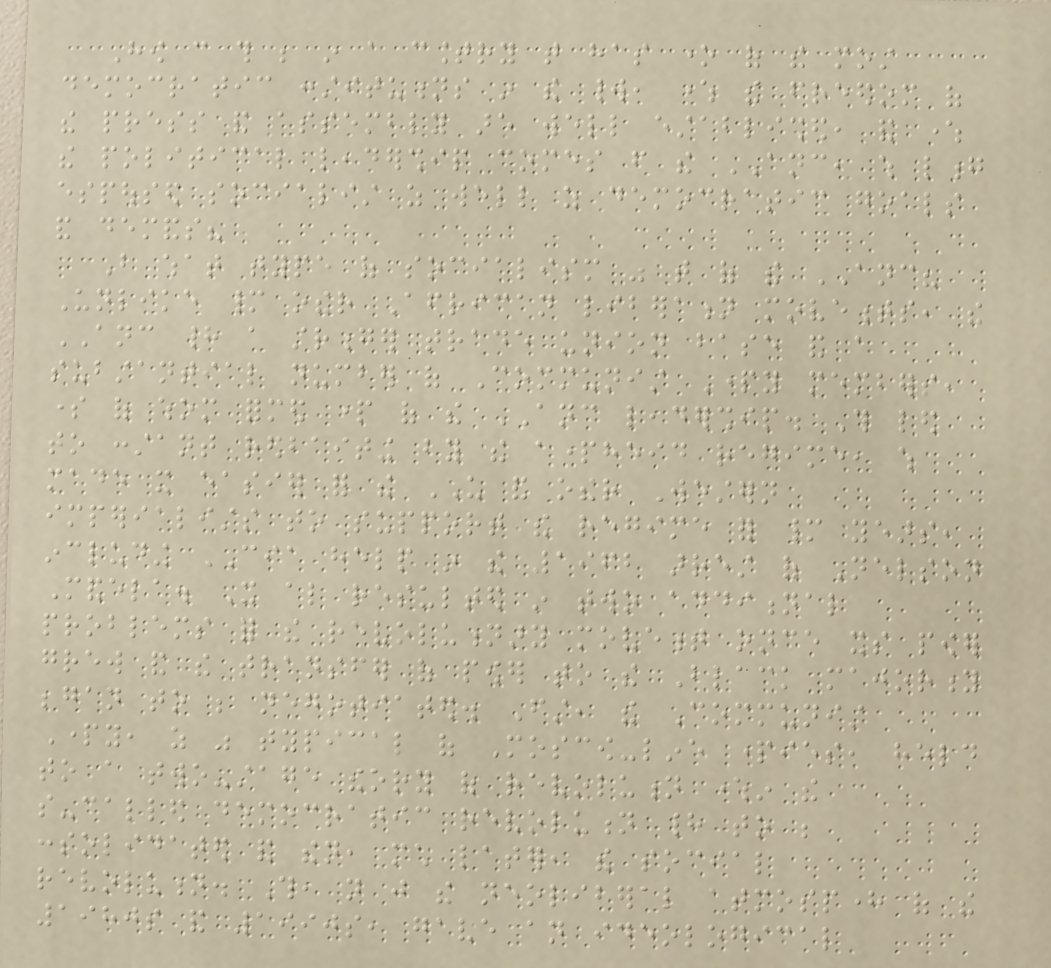How can this be in a country that has one of the most
democratic constitutions in the world, where the freedom of
the press and assembly are well established, and where
the political leadership comes from the ANC, which long
espoused socialist as well as democratic goals
and demands?
But what type of socialism was that of the ANC?
Unlike many other African liberation movements, the
ANC had a stronger trade union base and a
substantial number of Communist Party members,
some of whom formed part of the ANC leadership. This led
to constant redbaiting by the apartheid regime, which
made it easier for the US and other Western
imperialists to support the regime for many years,
including CIA help in the 1962 arrest of Nelson
Mandela. It also resulted in two additional
problems for the revolutionary movement once its power
grew and the transfer of power to the Black majority
began to be negotiated. First, the Communist
Party, as was typical of Moscow-line parties, held
to a two-stage theory of revolution wherein the
so-called democratic revolution had to be
consolidated and then, much later, the social
revolution. This, not just the neoliberal atmosphere of the
1980s and 1990s, gave an ideological
